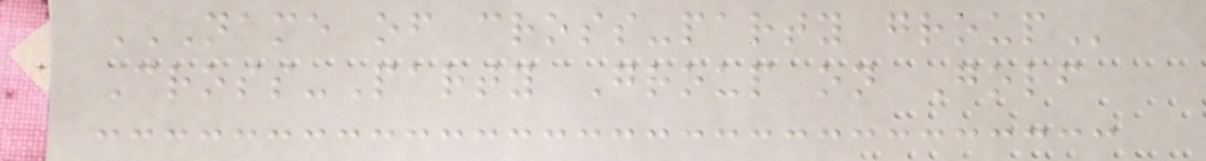NAME OF CROSS-PARTY GROUP
Cross-Party Group on Golf
